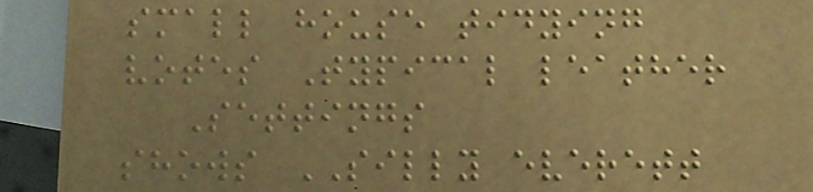small house tidying
votes Typical leather
Settings
shows SILLY everett
